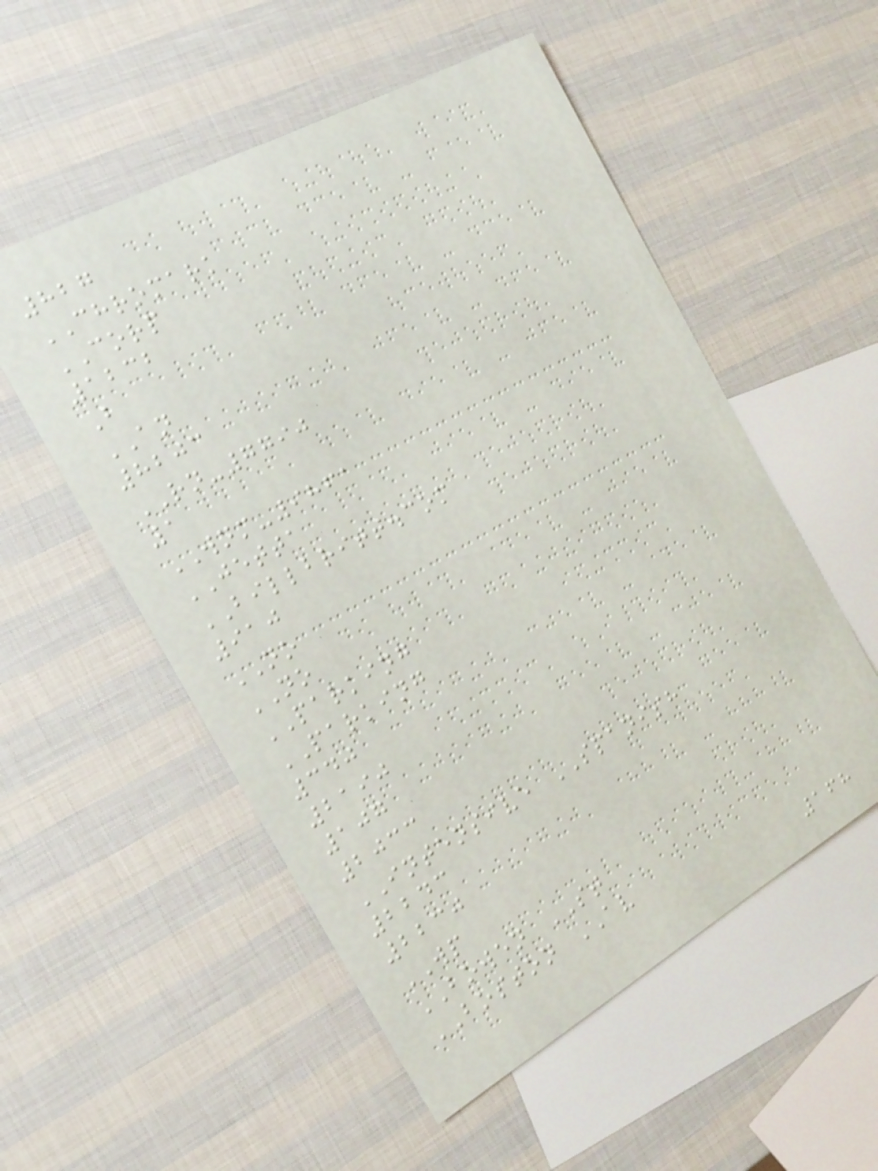827
CHROMARK
CORP
1232
B
AN
8203
RN-7790
1
WNM-9861
JETTA
BILLBRITT.com
910
NO
NO
PARKING
PARKING
340
2190
107
2033
INTENSIVE SPANISH
2243
2230
WP
BOWEN ST
BOSTON AV
168
